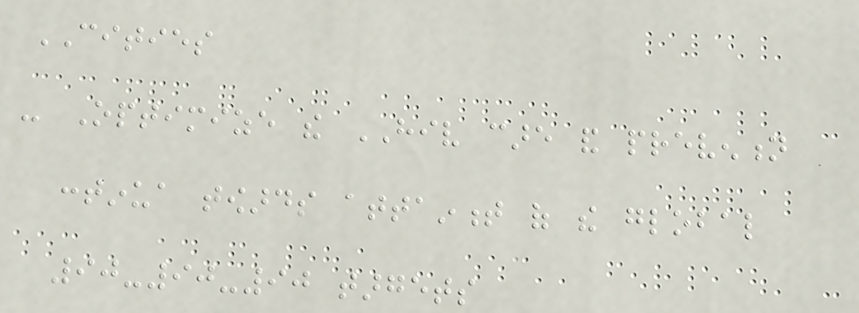CITIES
- Optimize the HIV care and prevention
continua towards attainment of the global
90-90-90 targets
